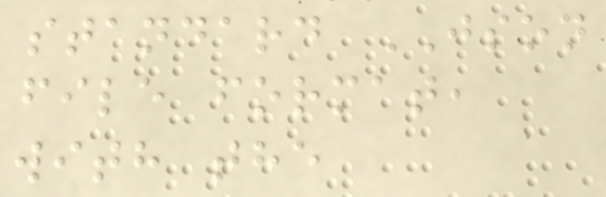standard JSON
file format,
with the
